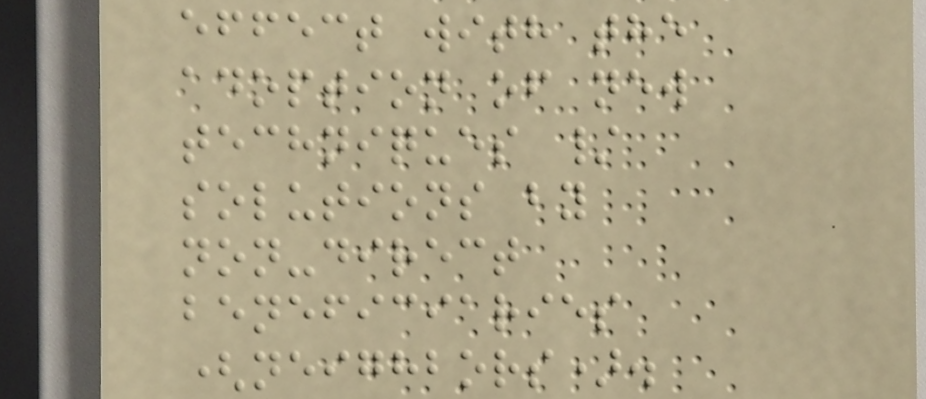effect with the
adoption of new
techniques /
solutions by
non-direct
beneficiaries
(neighbors).
